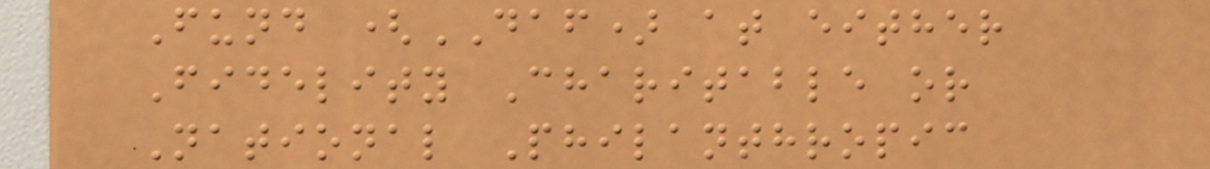Fund (DAF) at either
Fidelity Charitable or
National Philanthropic
